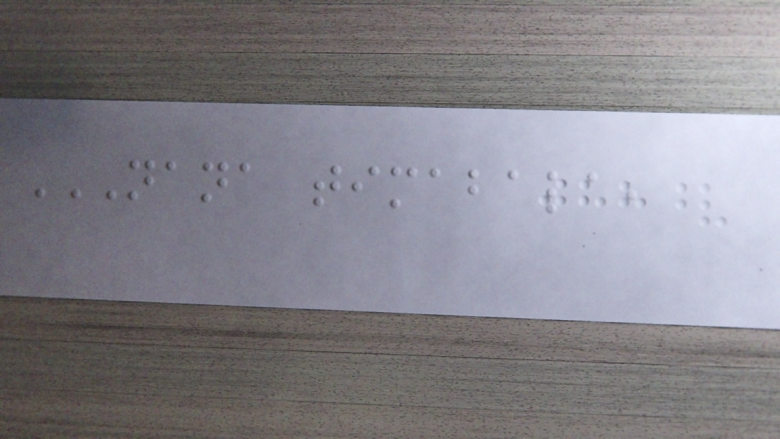NANA TIMABALA,
